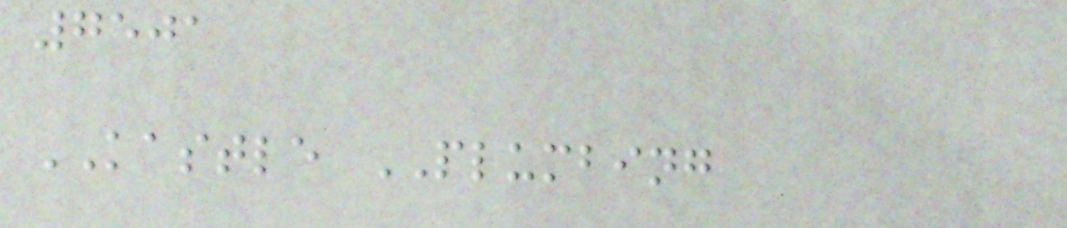7501
KASTLE PLUMBING
